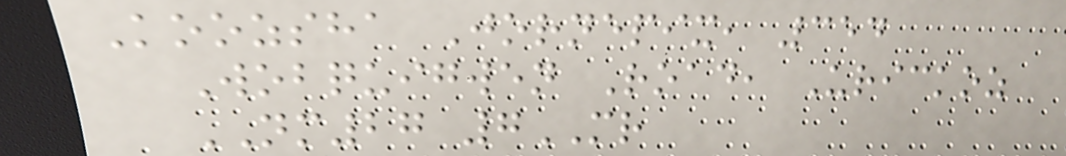Koozsha Jornepix, 354
Wobquigwen Road, Urickoz
NM27 7MR
